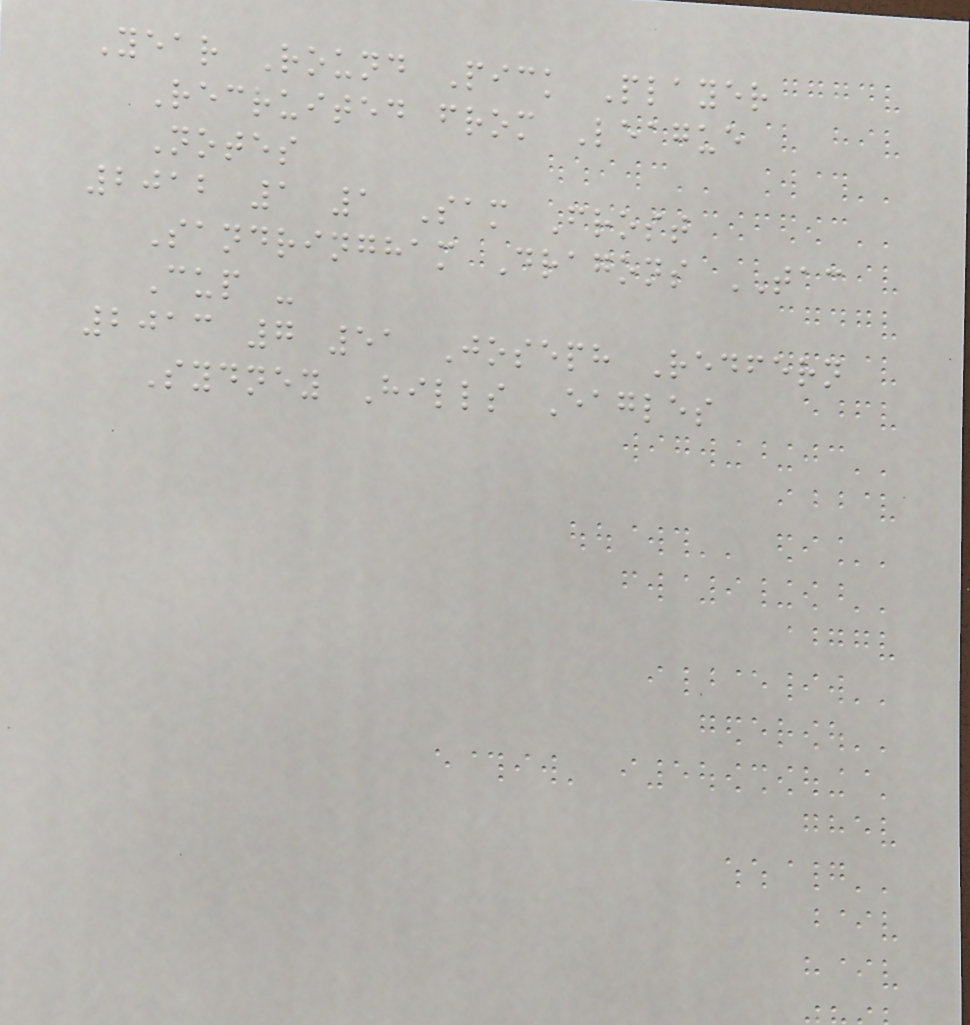Year Round Pick Player
Recruited from League
Notes
2012 1 1 Sam Frost
Sandringham Dragons TAC
Cup -
2013 7 51 Joseph Redfern
Sydney Hills Eagles
